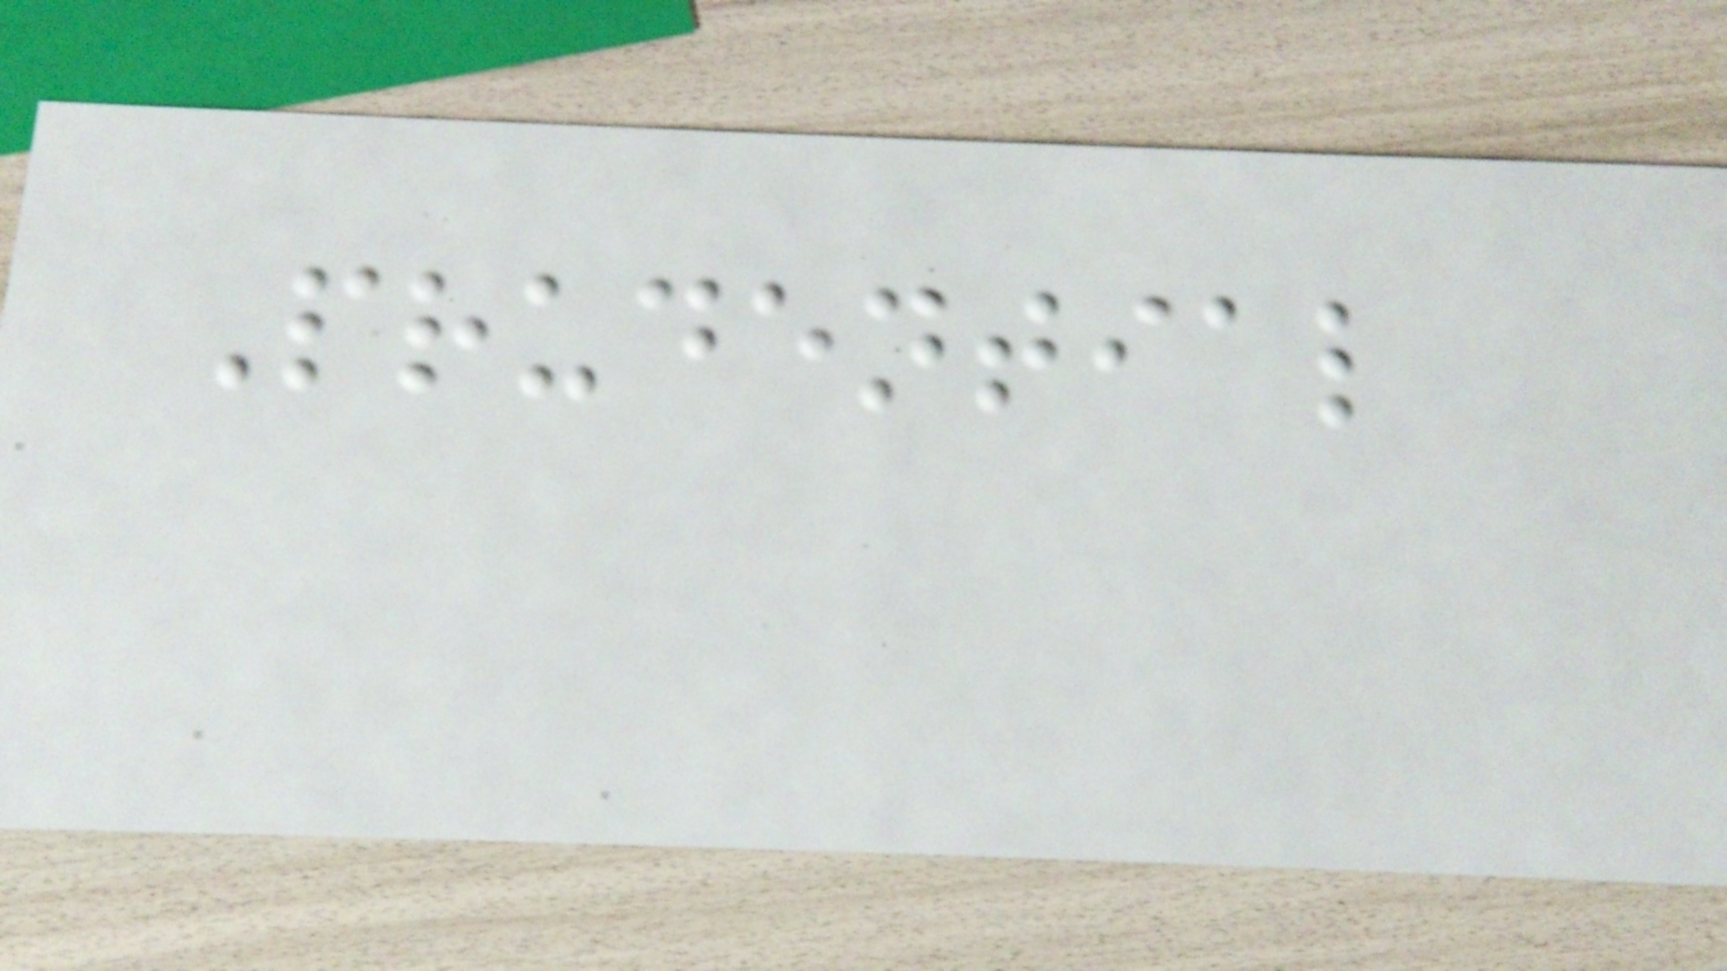Prudential
